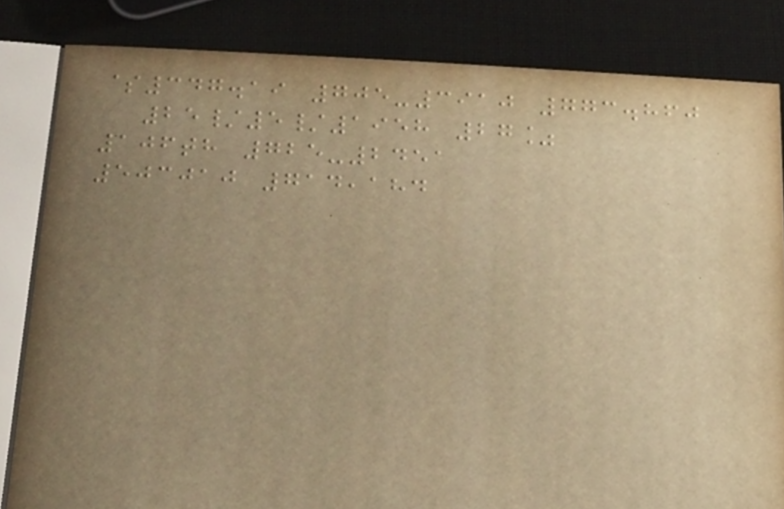$347.19 705-3910 773.860
25/5/1958 27%
106th 725-2451
503010 714,184
